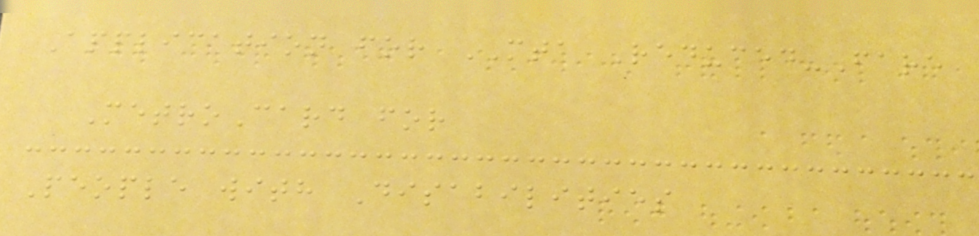Application for MTA Reduced-Fare
MetroCard for
People with Disabilities
